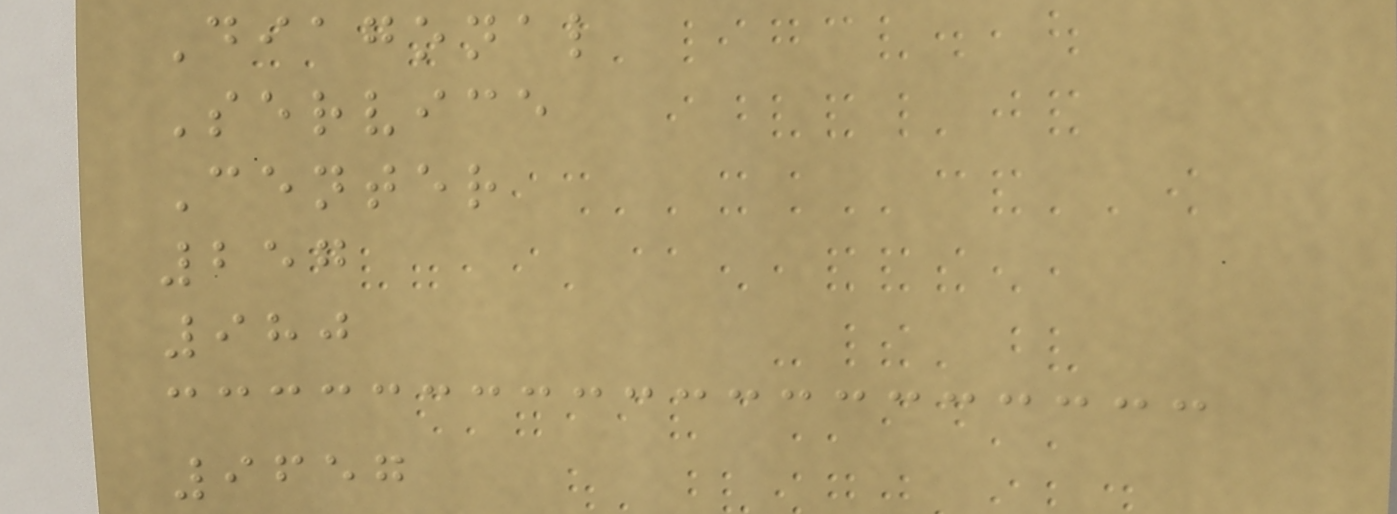Diagonal
Service
Center
257
980
9657
